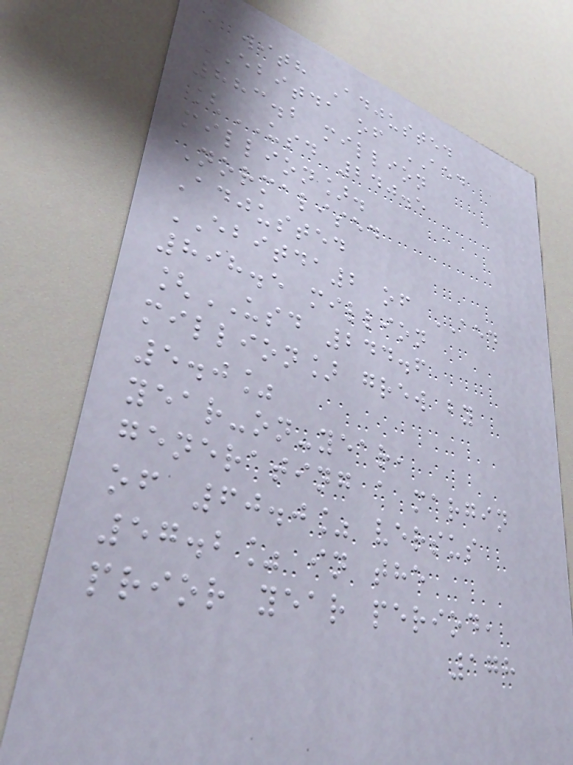with Adjusted
EBITDA of AED
883.2 million
[USD 240.5
million].
Normalised
Adjusted
EBITDA2 of AED
898.5 million
[USD 244.6
million] grew by
5.0%
year-on-year,
generating a margin
of 60.0% versus
57.2% in the
prior year period,
178
